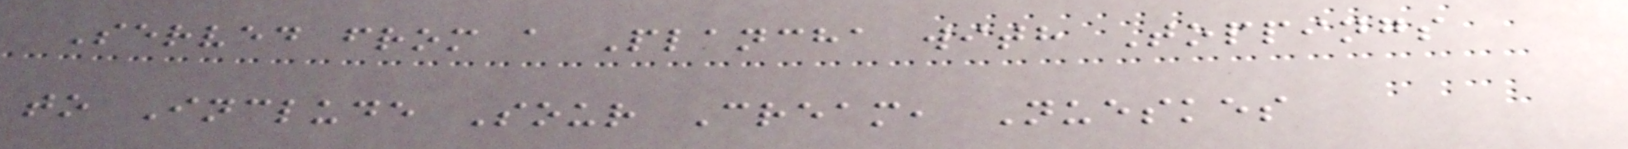Served from a Plancha with Toppings
to Include Sour Cream, Nueskes
